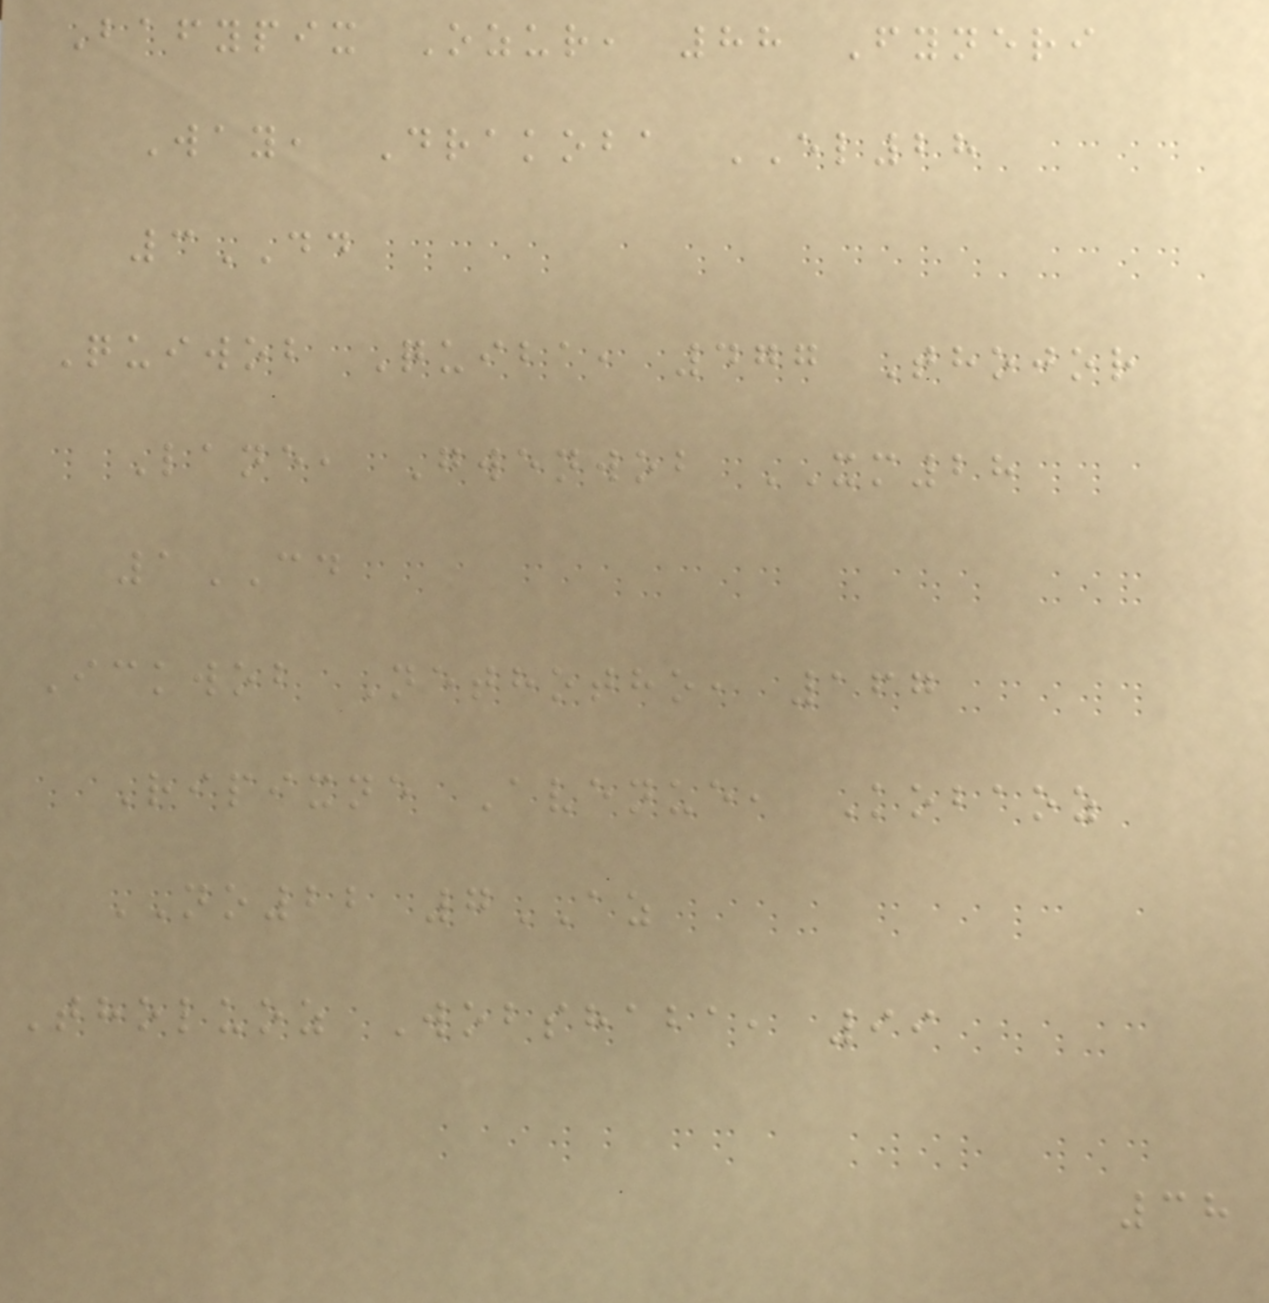Bafypix Ozur, 88 Fyneri
Way, Drakoba EL28
3DD
Quiwob Quiba, 477 Thojor
Lane, Gwenwob XM28
1CD
Ickwob Nethotho, 167
Ripixne Avenue, Kobaoz
NO22 7AZ
Tholuoz Wobshaba, 99
38
